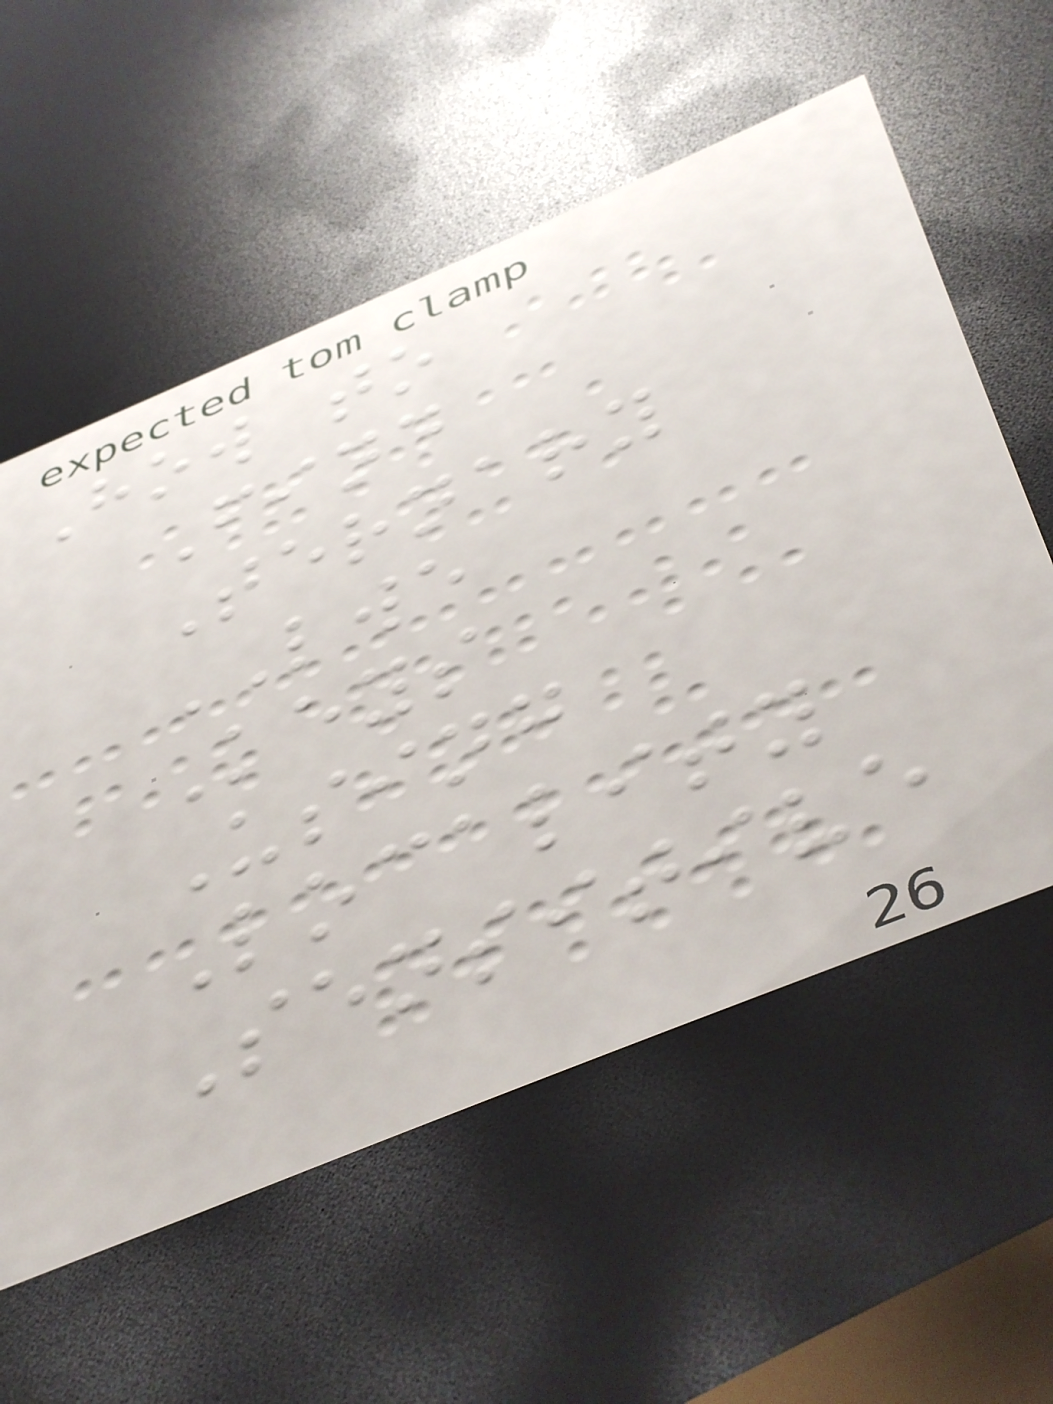How to
Find
Ternary
LWE
Keys
Using
Locality
Sensitive
